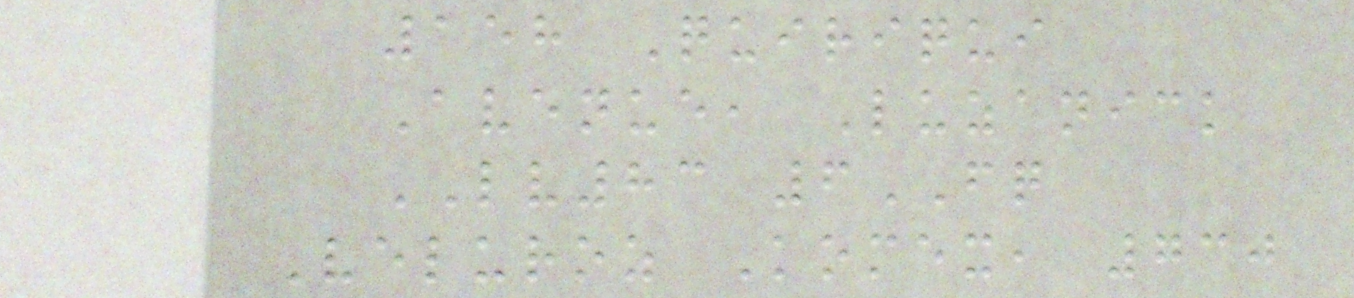158 Quiriqui
Avenue, Luzanick
LV83 6FQ
Veluroz Komex, 730
